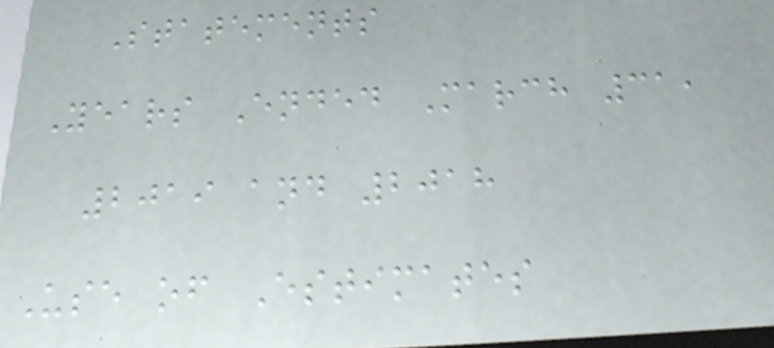Statements
Years Ended March 31,
2019 and 2018
Use of Estimates
